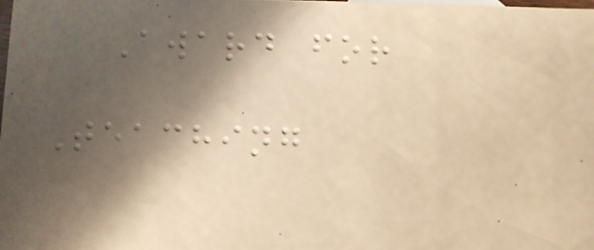Award for
Teaching
